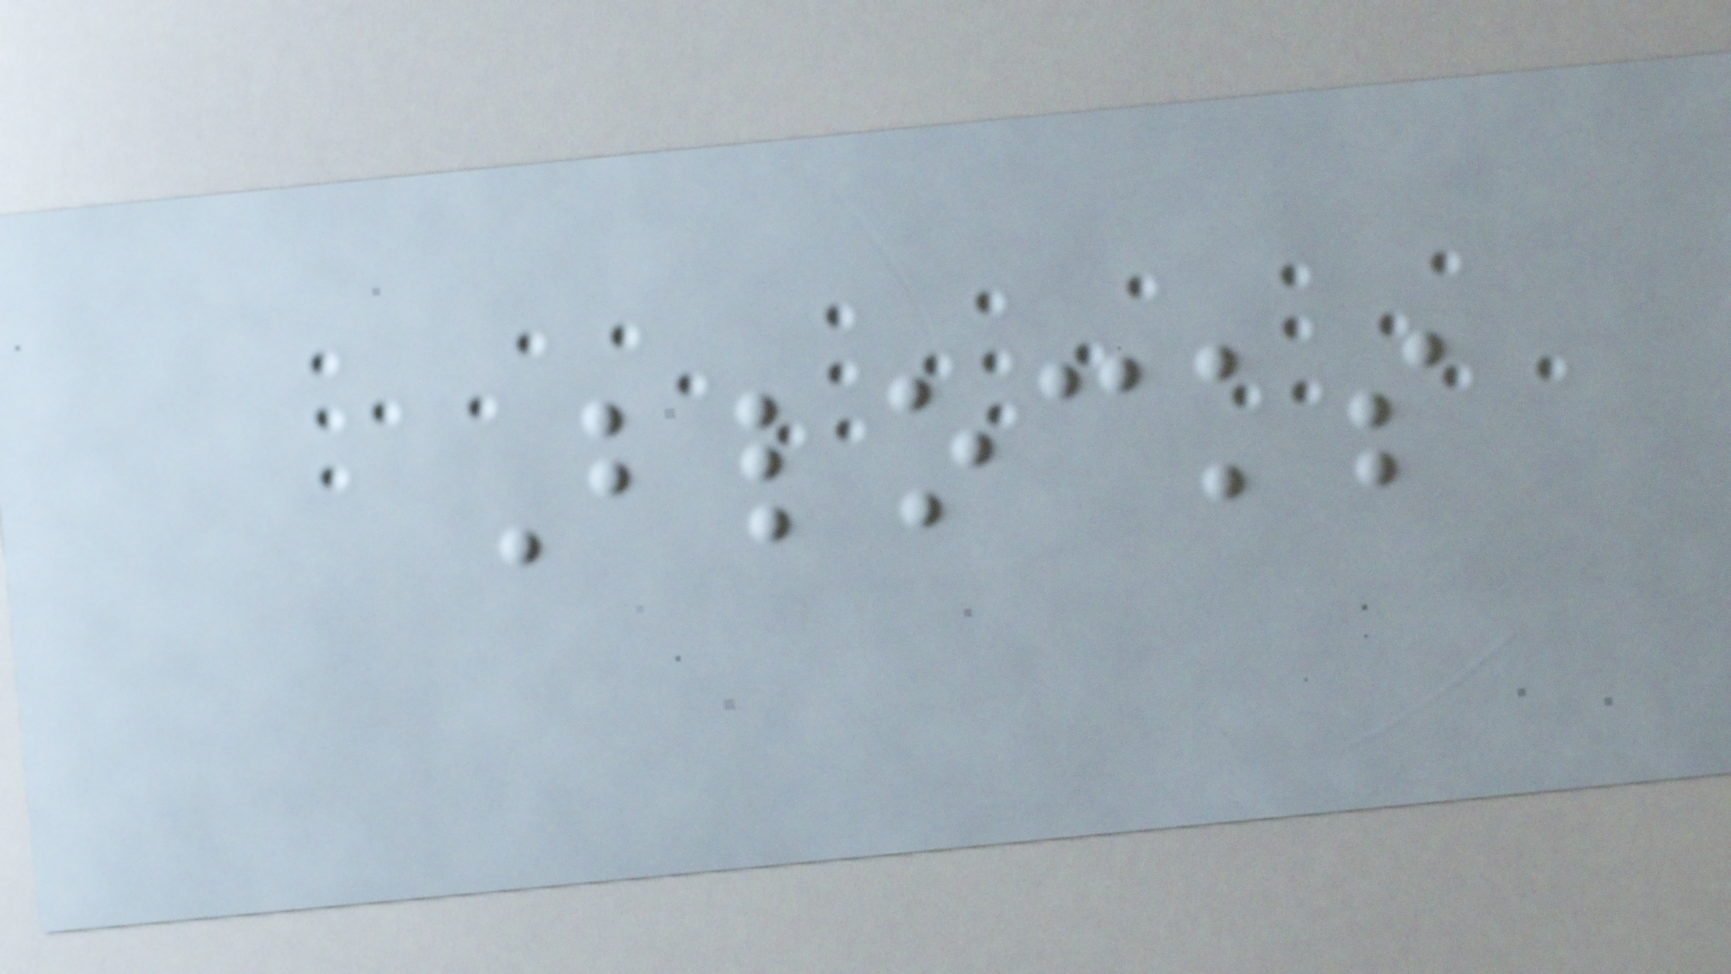Blocks
